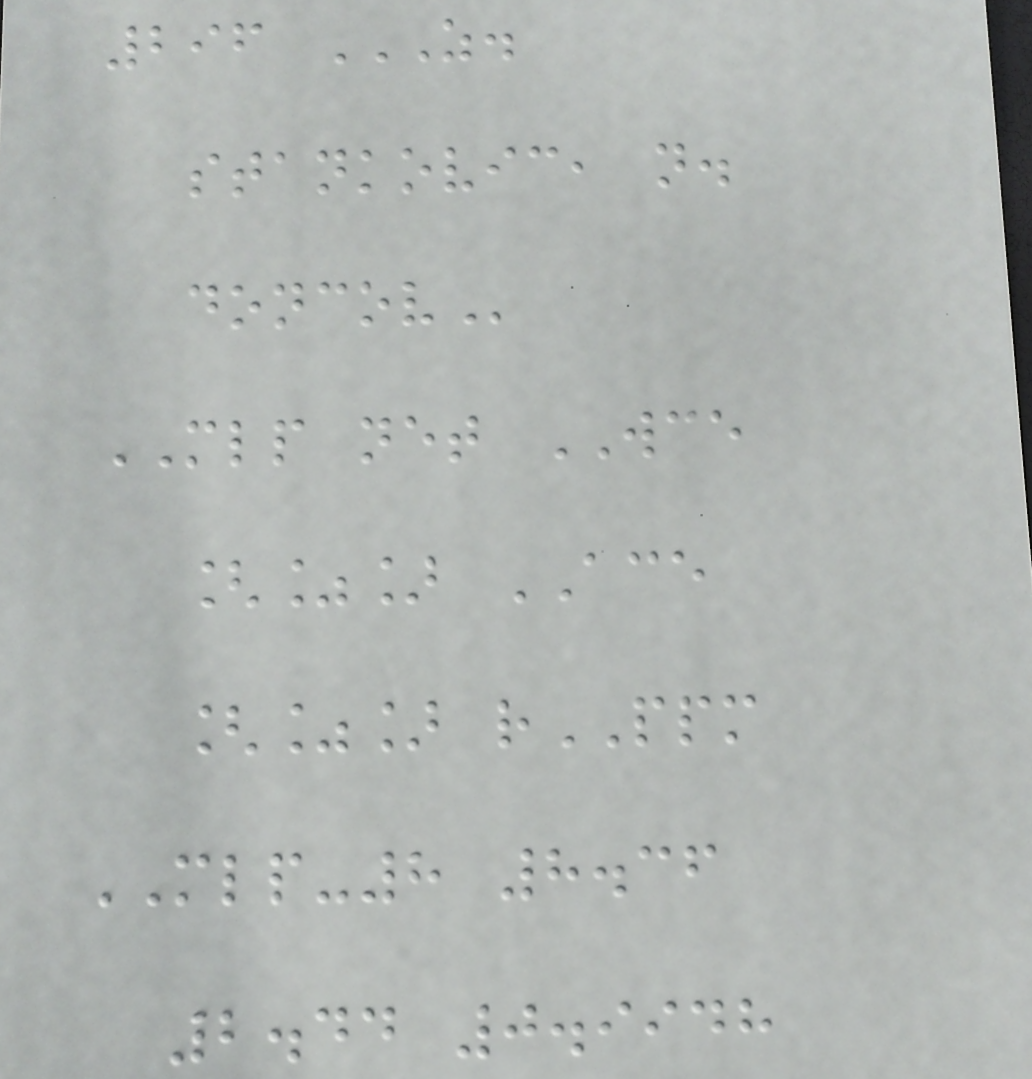296 Z.
STANKOVIC, N.
DONCOV
MLP net WCE
[%] ACE
[%] rPPM
MLP-8 8.36
2.44 0.9948
